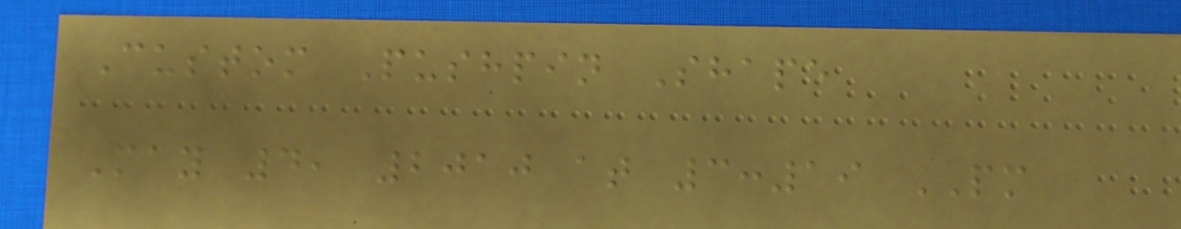Custom Pushpin Shape
May 4, 2010 at 3:19 PM
